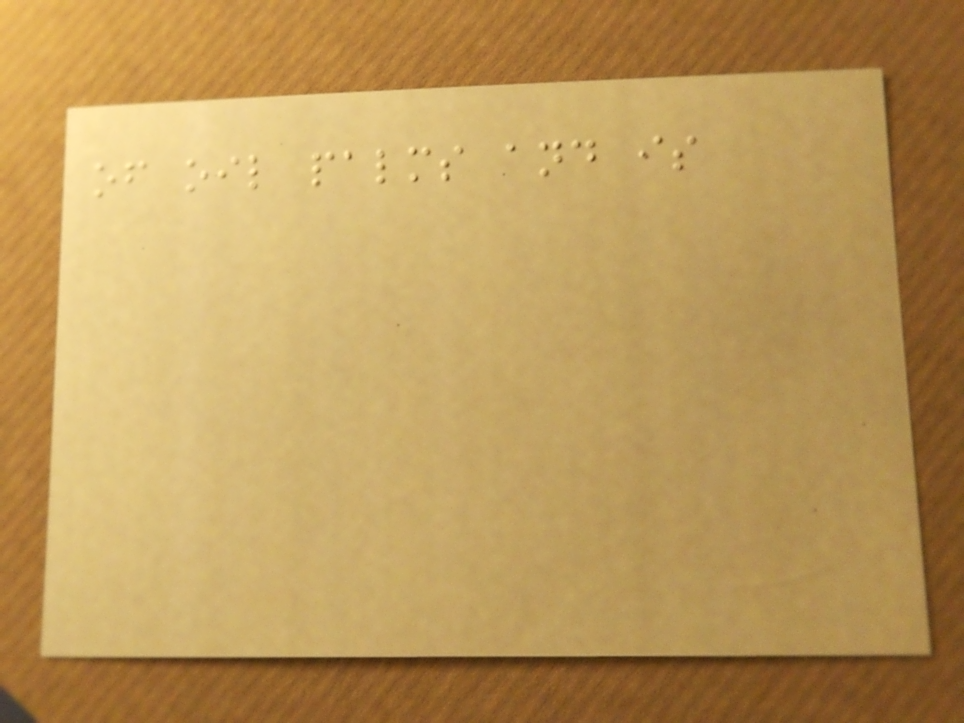of oil palms and is
